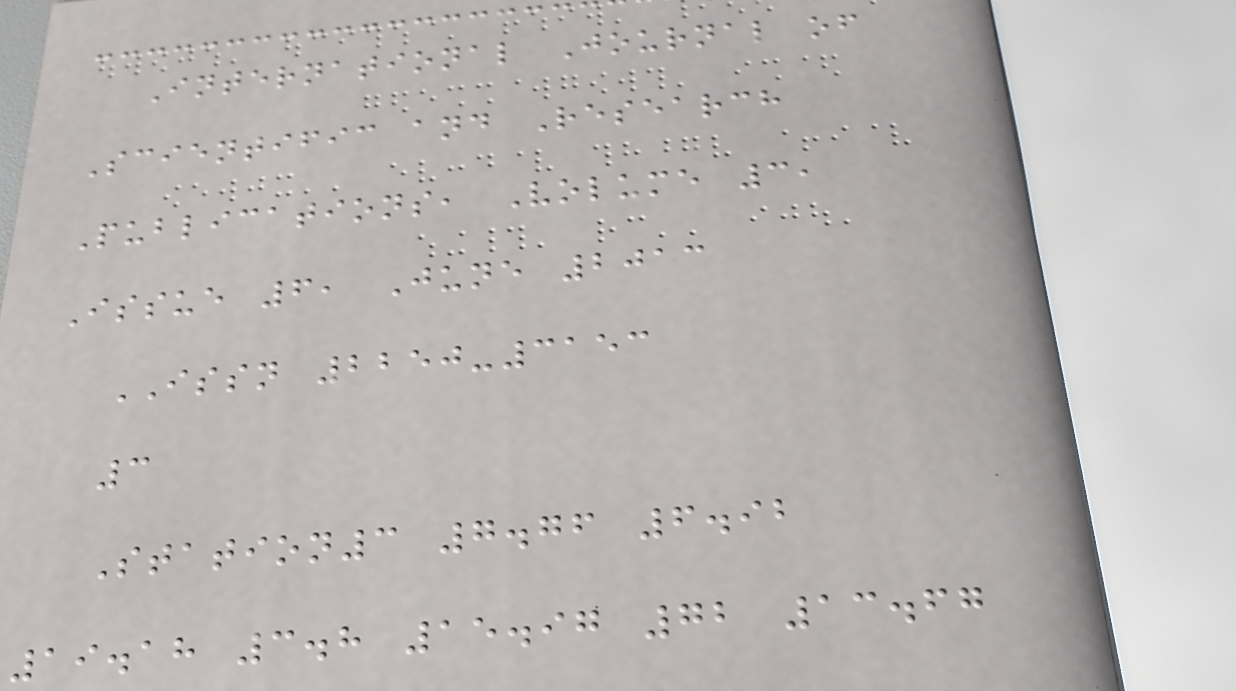International Journal of
Scientific and Research
Publications, Volume 3,
Issue 6, June 2013
ISSN 2250-3153
3
Station3 7.76 6.92
19.18 3.8 15.97 72 13.67
